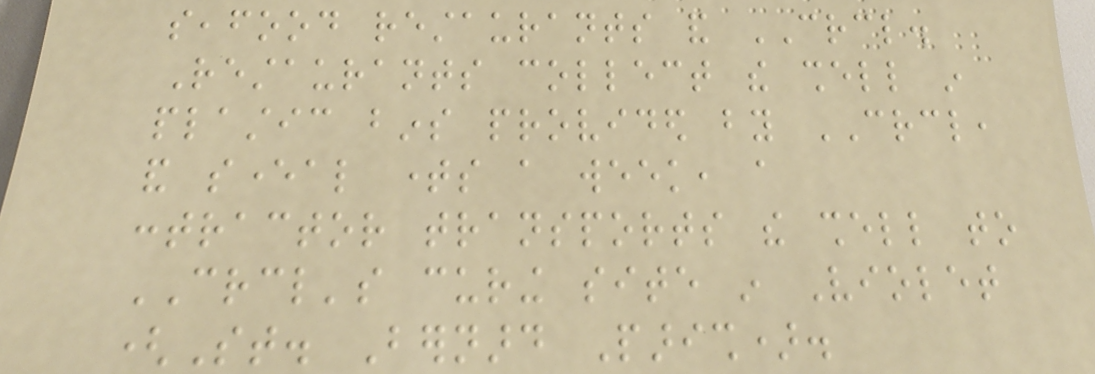seafood restaurants and CRCL.
Restaurants collect the shell in
plastic bins provided by CRCL,
and several times a week, a
contractor transports the shell to
CRCL's curing site in Violet
(St. Bernard Parish).
